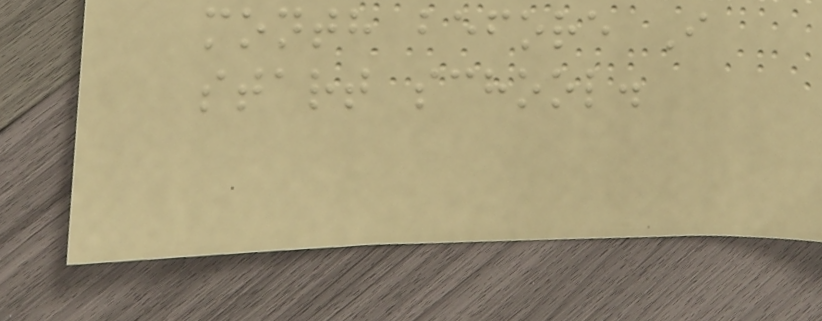month before I
start school.
